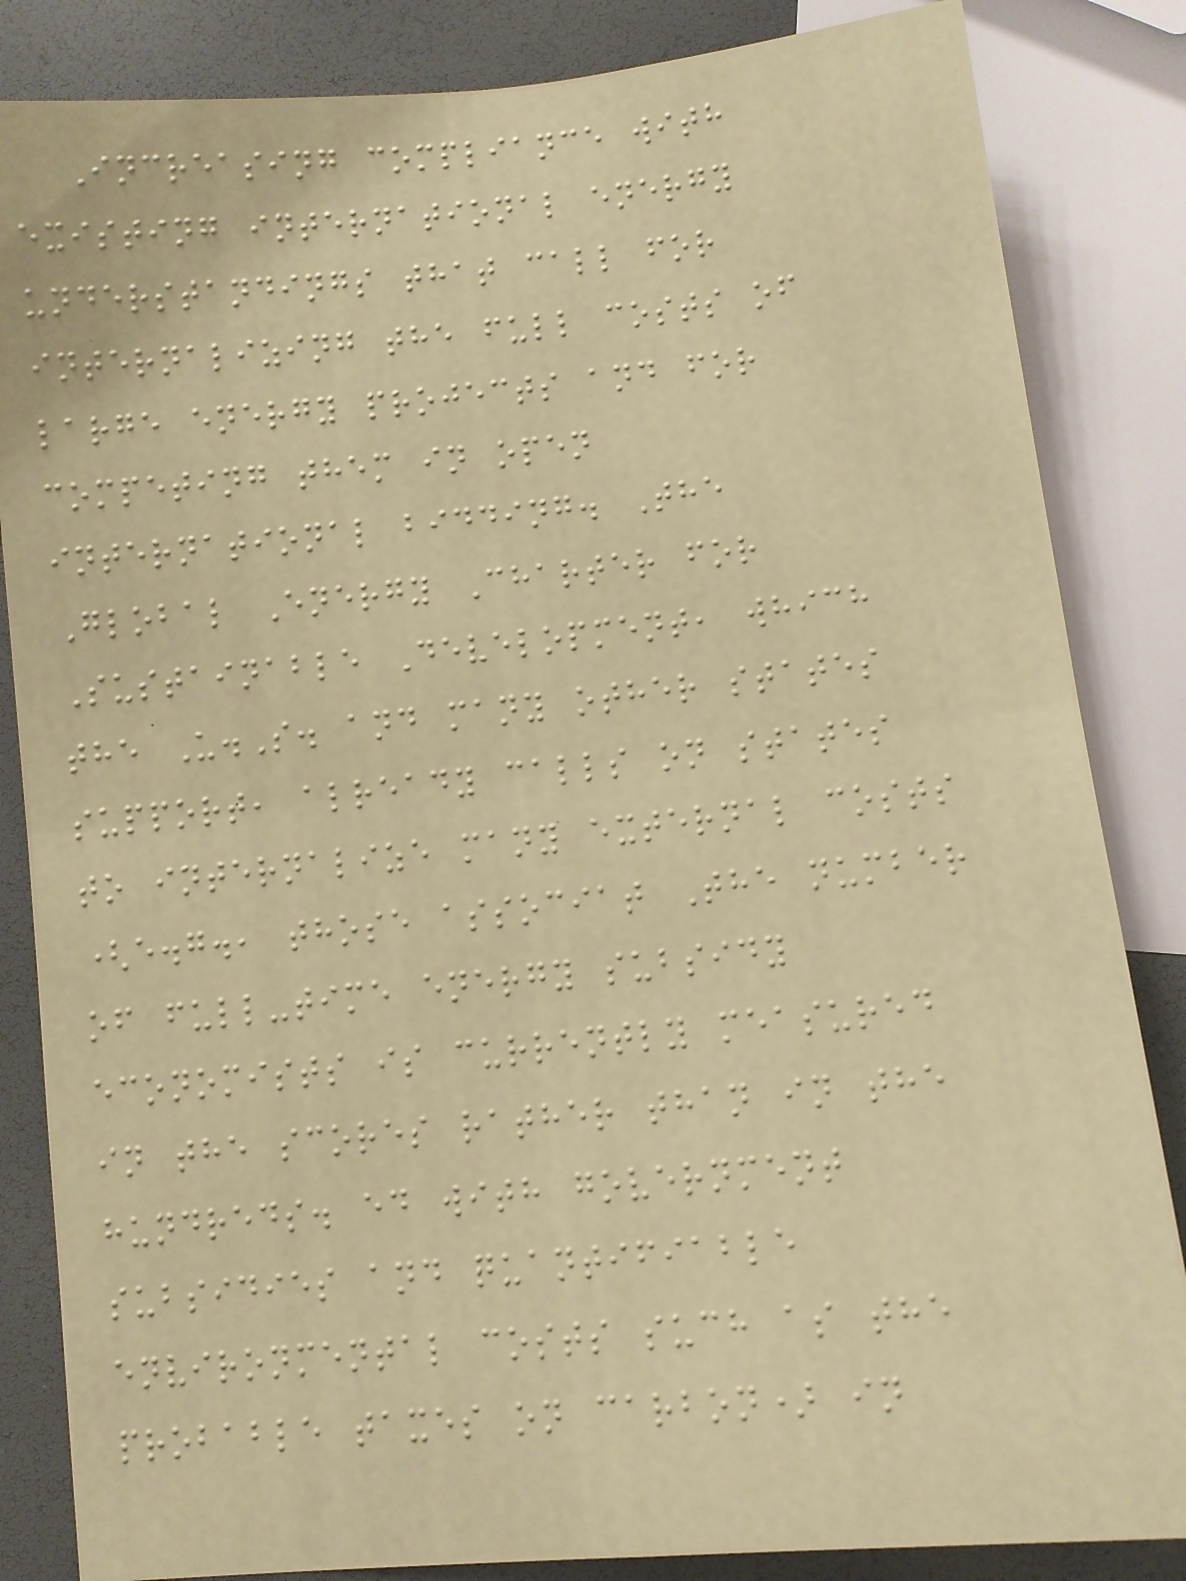Increasing compliance with
existing international energy
understandings that call for
internalizing the full costs of
large energy projects and for
competing them in open
international bidding. The
Global Energy Charter for
Sustainable Development, which
the U.S. and many other states
support, already calls on states
to internalize many external costs
(e.g., those associat The number
of full-time energy subsidy
economists is currently measured
in the scores rather than in the
hundreds. ed with government
subsidies and quantifiable
environmental costs such as the
probable taxes on carbon) in
